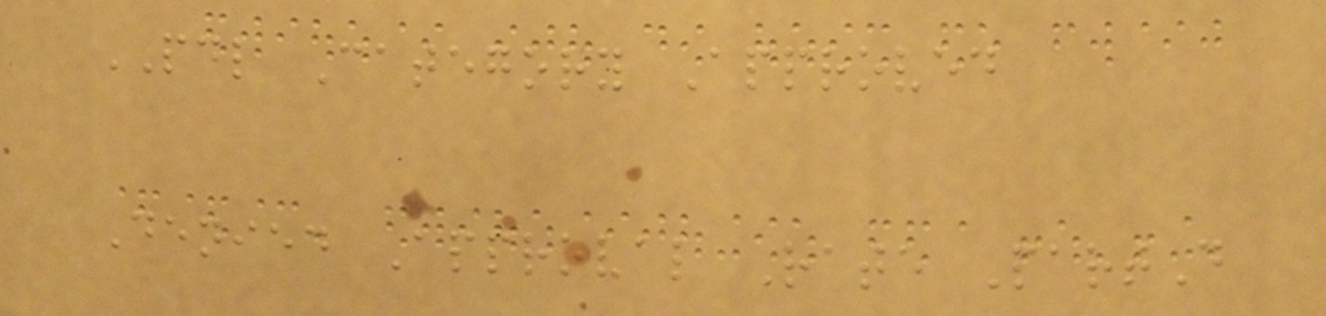PDL Category Approved
Denied Approval Rate PartD
